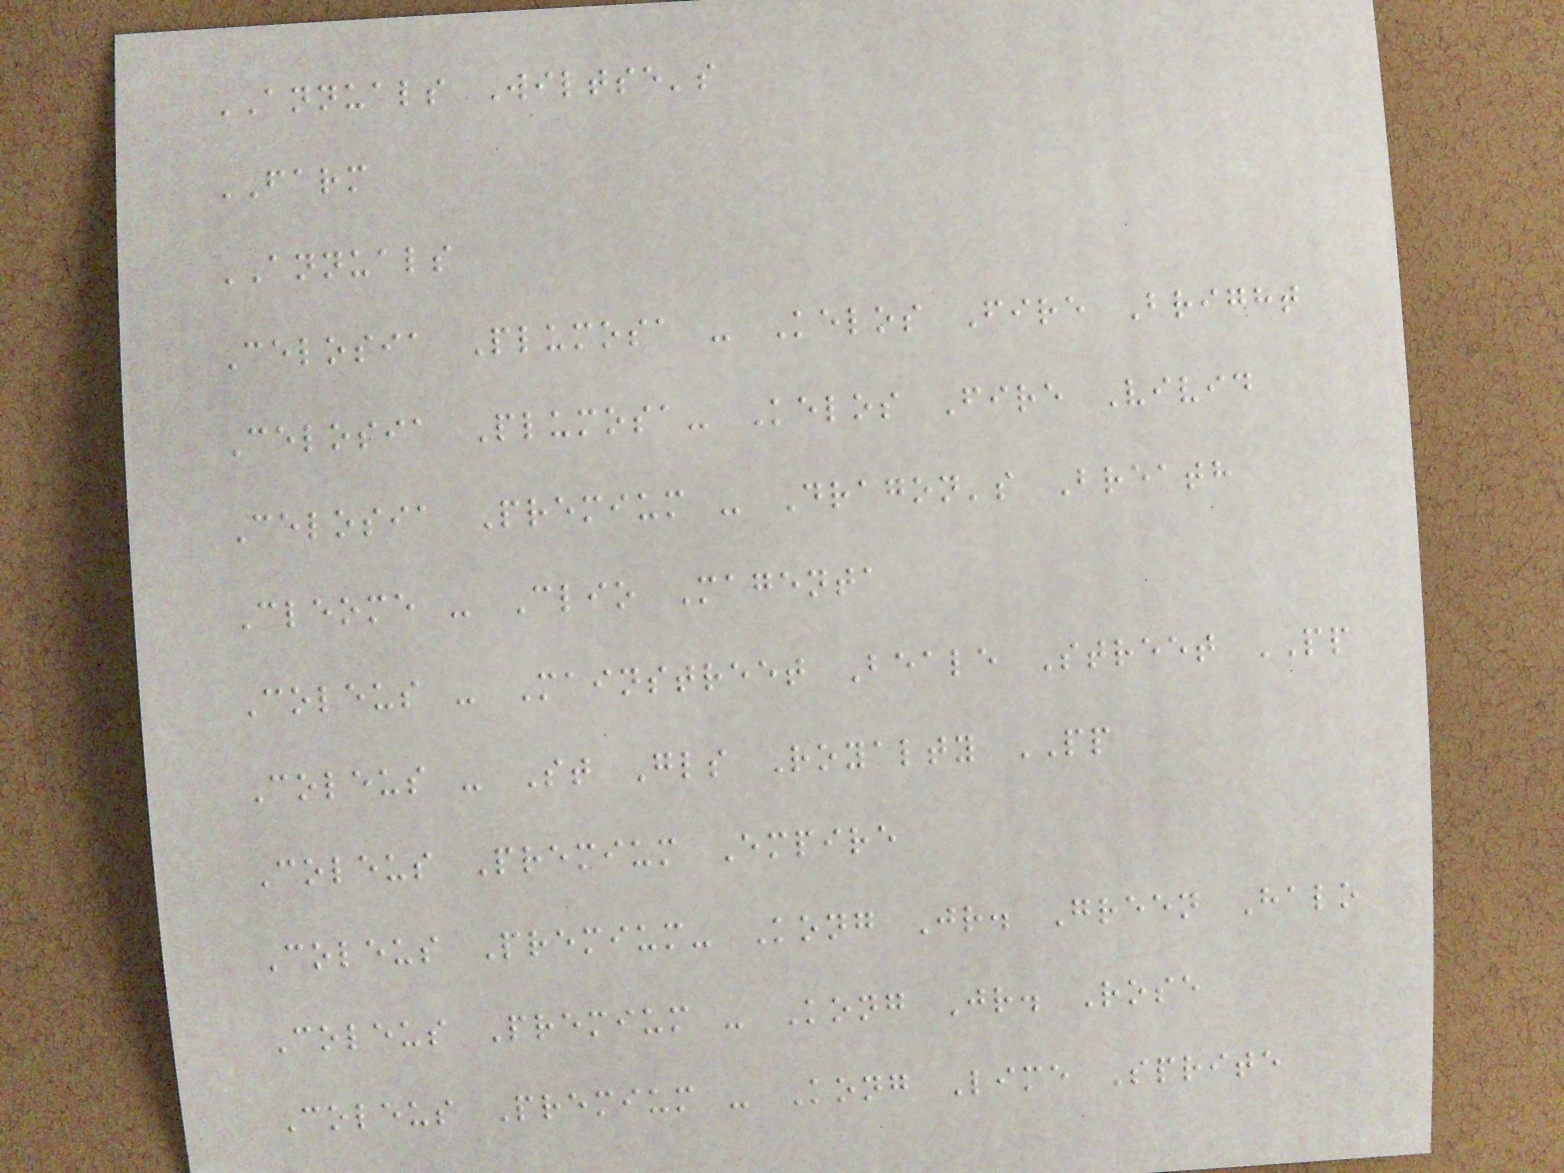ANNUALS Wiltse's
FARM
ANNUALS
Celosia Plumosa - Kelos Fire Bright
Celosia Plumosa- Kelos Fire Vivid
Celosia Premium - Dragon's Breath
Cleome - Clio Magenta
Coleus - Mainstreet Beale Street PP
Coleus - St Gls Royalty PP
Coleus Premium Empire
Coleus Premium- Kong Jr. Green Halo
Coleus Premium - Kong Jr. Rose
Coleus Premium - Kong Lime Sprite
